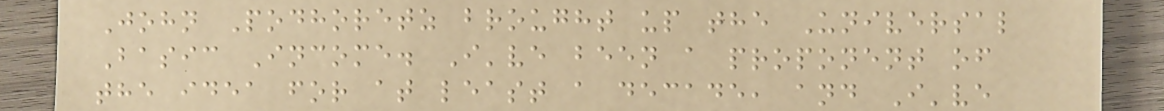John Podhoretz brought up the Universal
Basic Income. I've been a proponent of
the idea for at least a decade, and I've
